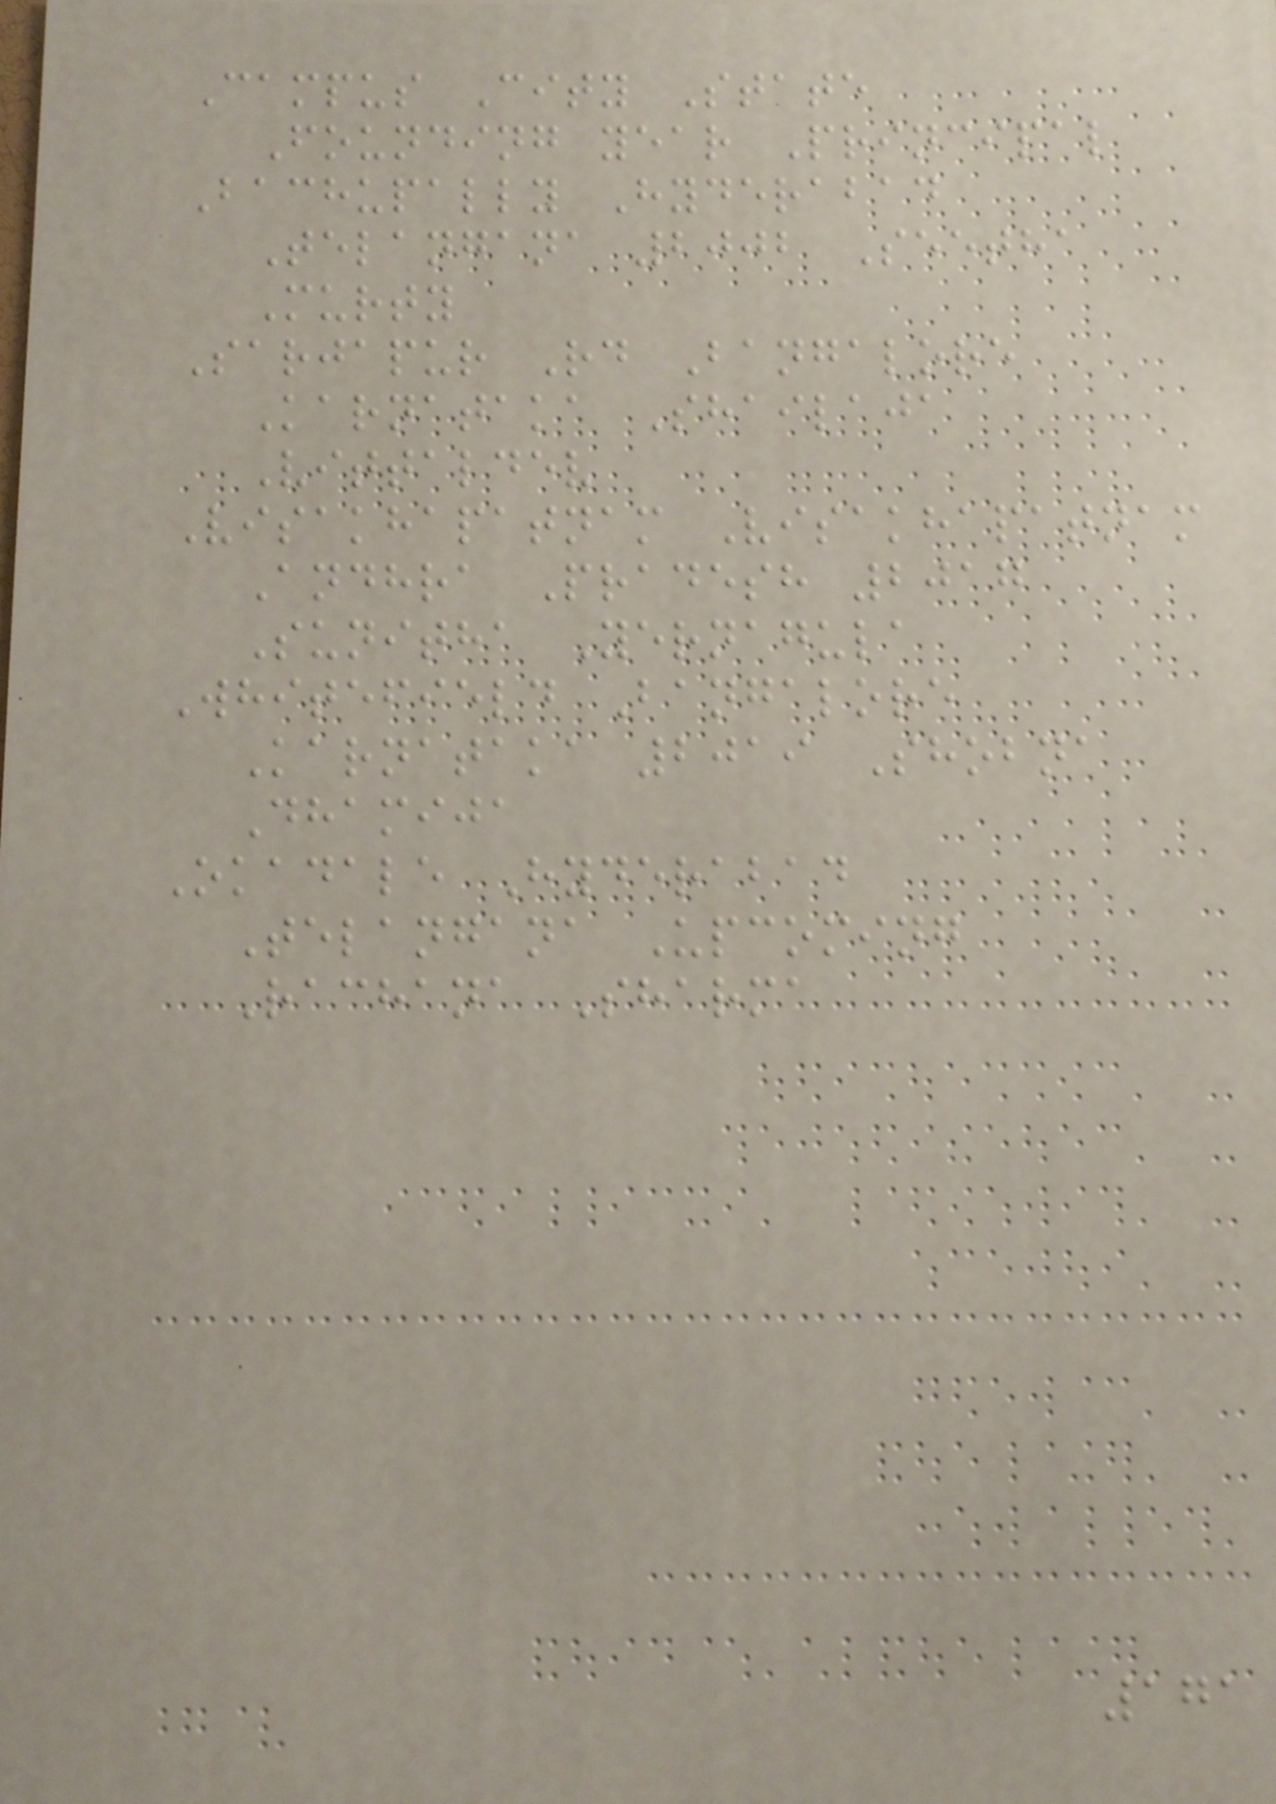Campus City State
Founding year Principal
Bachupally Hyderabad
Telangana 2002 Seetha
Murty
Sarjapur Rd Bangalore
Karnataka Shailaja
Vittaldev
Visakhapatnam Visakhapatnam
Andhra Pradesh 2017
Sunitha Yernagula
Whitefield Bangalore
Karnataka 2019 Shobna
Dhamija
Okadale Hyderabad
Telangana Upcoming
Rachana Sharma
171
